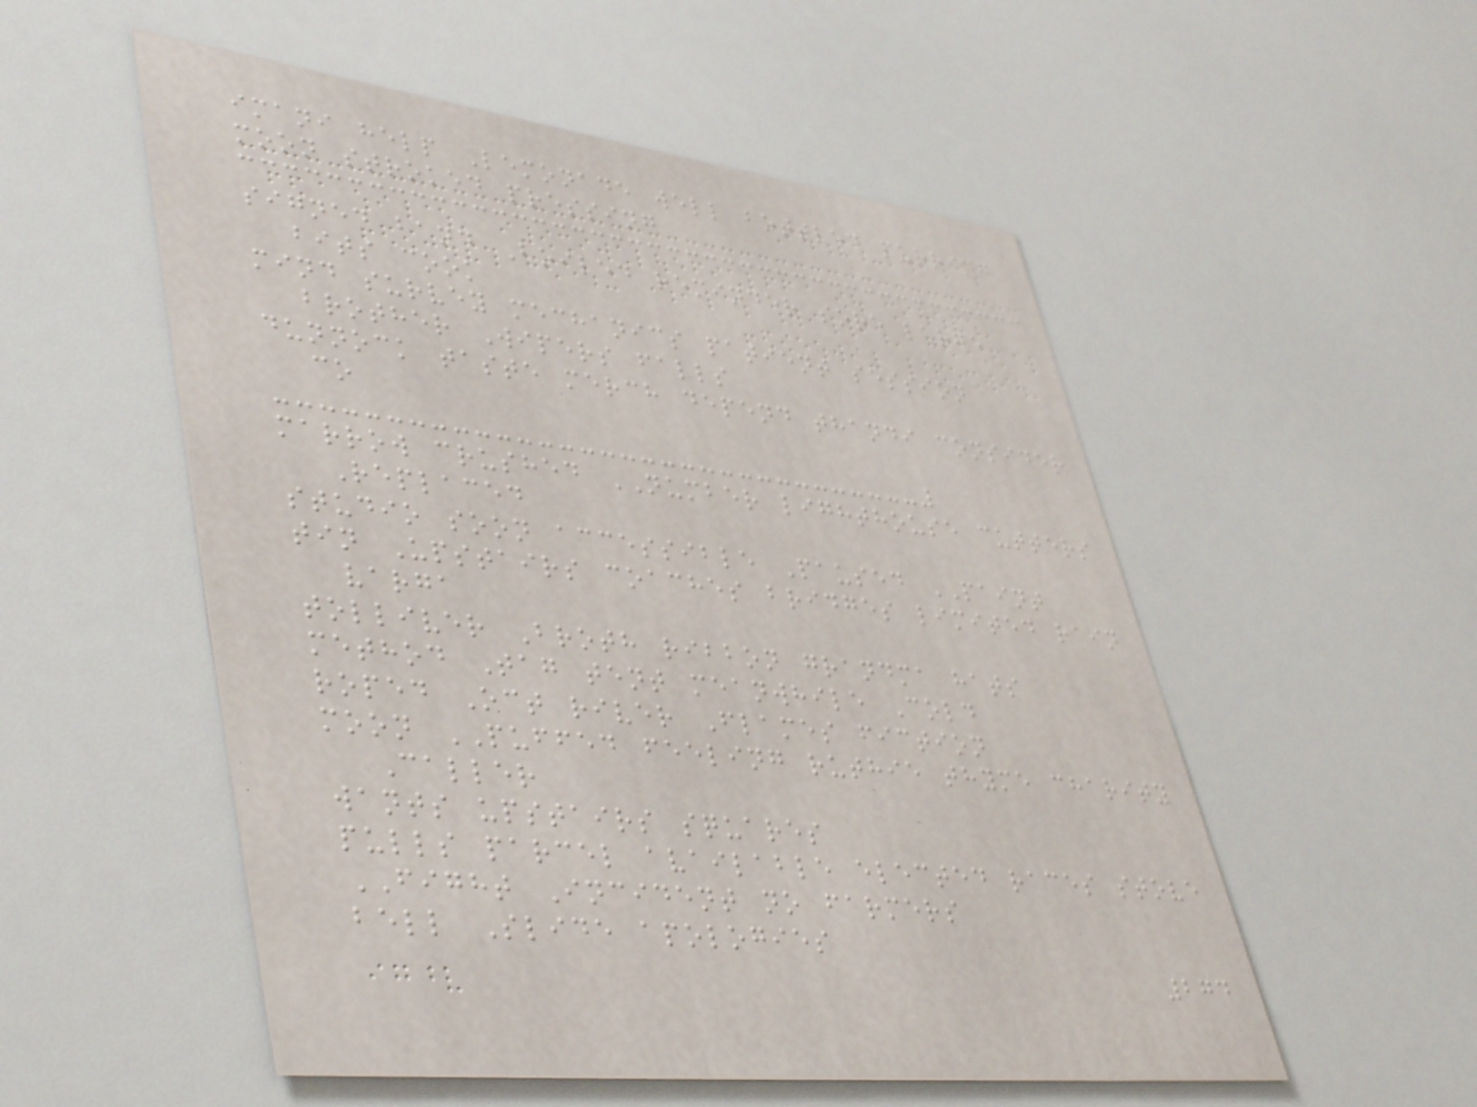imani help Lemonade well bottled purring
moon stroked pressing
signed band Boiled reminder sore large
bits cook
mind survey mechanics patient session
brother Wipers falls
dunnock taste merch depend thandi consider
co
marrow crushed NUMBER lighthouse cutters
Replaced
studio soon accessible Paused PAINT
tin Upstairs coaches bridges limited rain
varga
tolliver Broth ribbon grandma hats
method Tag tent meanwhile Cold
roped Oct river Flames fiction
moon PUFFED feeling ruthie thyme charity
Caller
wants upstairs squares
pulls parcel available elected races stove
FIGHT Incident no farmers
bell Slide apologies
274
